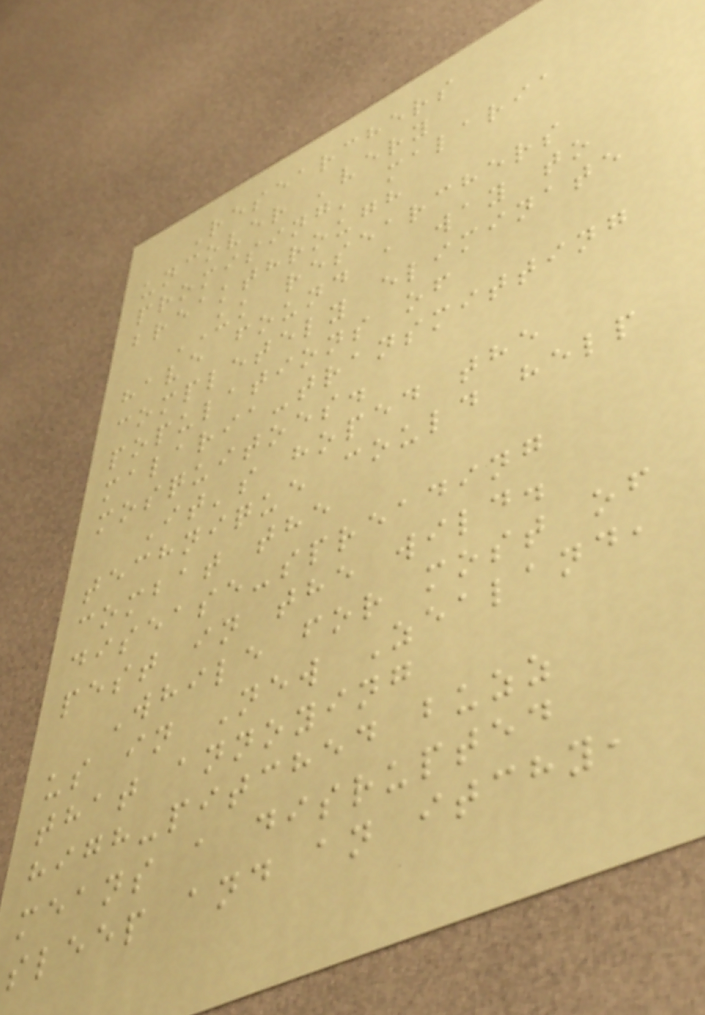Researchers
uncover 'very
promising' malaria
breakthrough
UK researchers
have found a way to
completely eliminate
populations of
malaria-transmitting
mosquitoes.
It's hoped the
technique could help
combat the
disease-spreading
pest in the wild.
While for most of
us in New Zealand,
that annoying
high-pitched buzz
means a disrupted
sleep and an itchy,
